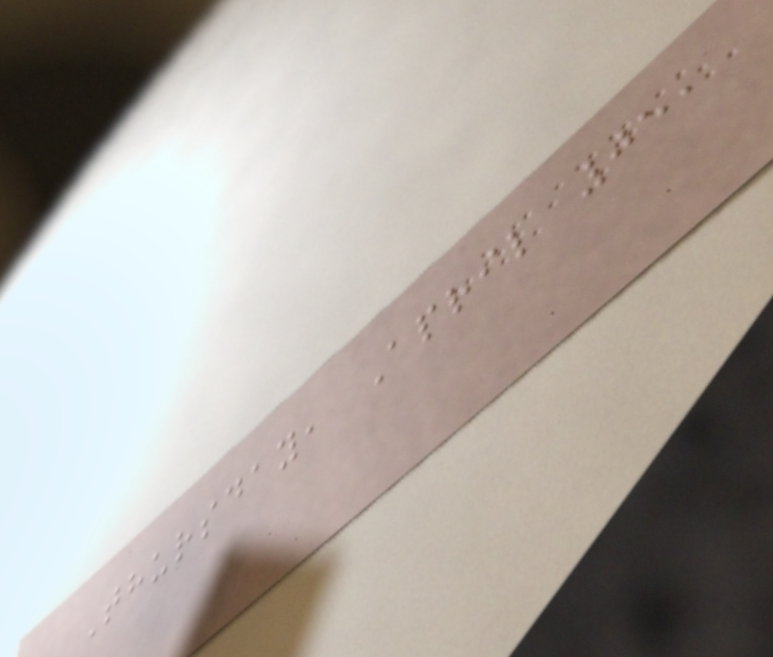Thursday, April 05,
